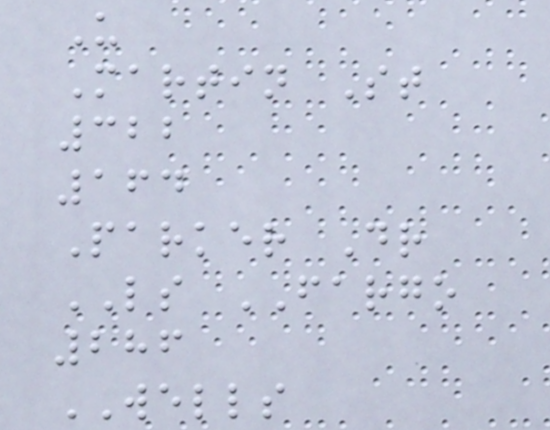U
Martin St
322
164
Parker Dr
LS FARGO
286
WELLS
